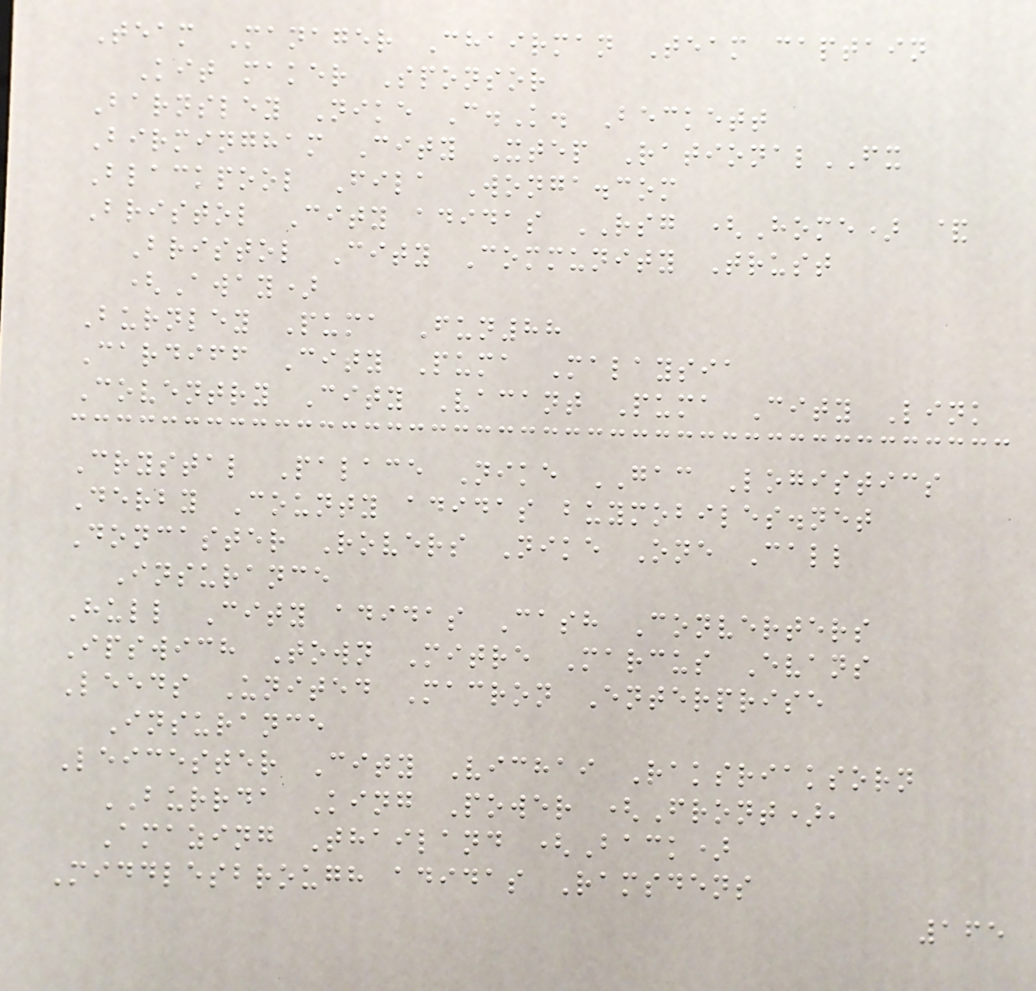Team Manager Chairman Team captain
Kit maker Sponsor
Barnsley Nike C.K. Beckett
Birmingham City Xtep RationalFX
Blackpool Fila Wonga.com
Bristol City adidas RSG (Home) &
Bristol City Community Trust
(Away)
Burnley Puma Fun88
Cardiff City Puma Malaysia
Coventry City Vacant Puma City Link
Crystal Palace Nike GAC Logistics
Derby County adidas buymobiles.net
Doncaster Rovers Nike One Call
Insurance
Hull City adidas Cash Converters
Ipswich Town Mitre Marcus Evans
Leeds United Macron Enterprise
Insurance
Leicester City Vichai Raksriaksorn
BURRDA King Power (Front),
Amazing Thailand (Back)
Middlesbrough adidas Ramsdens
165
